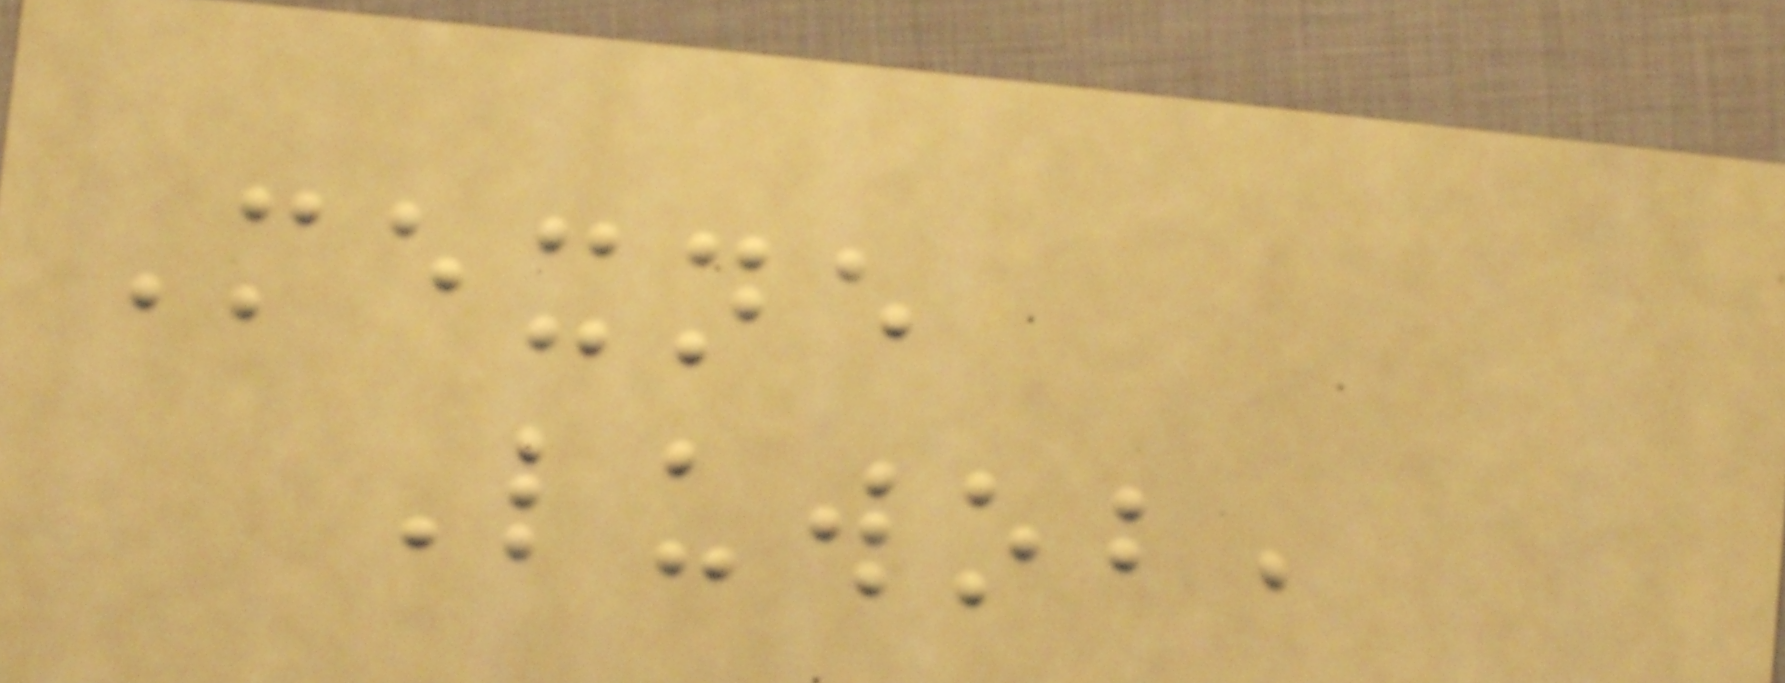Mexne
Luwob,
